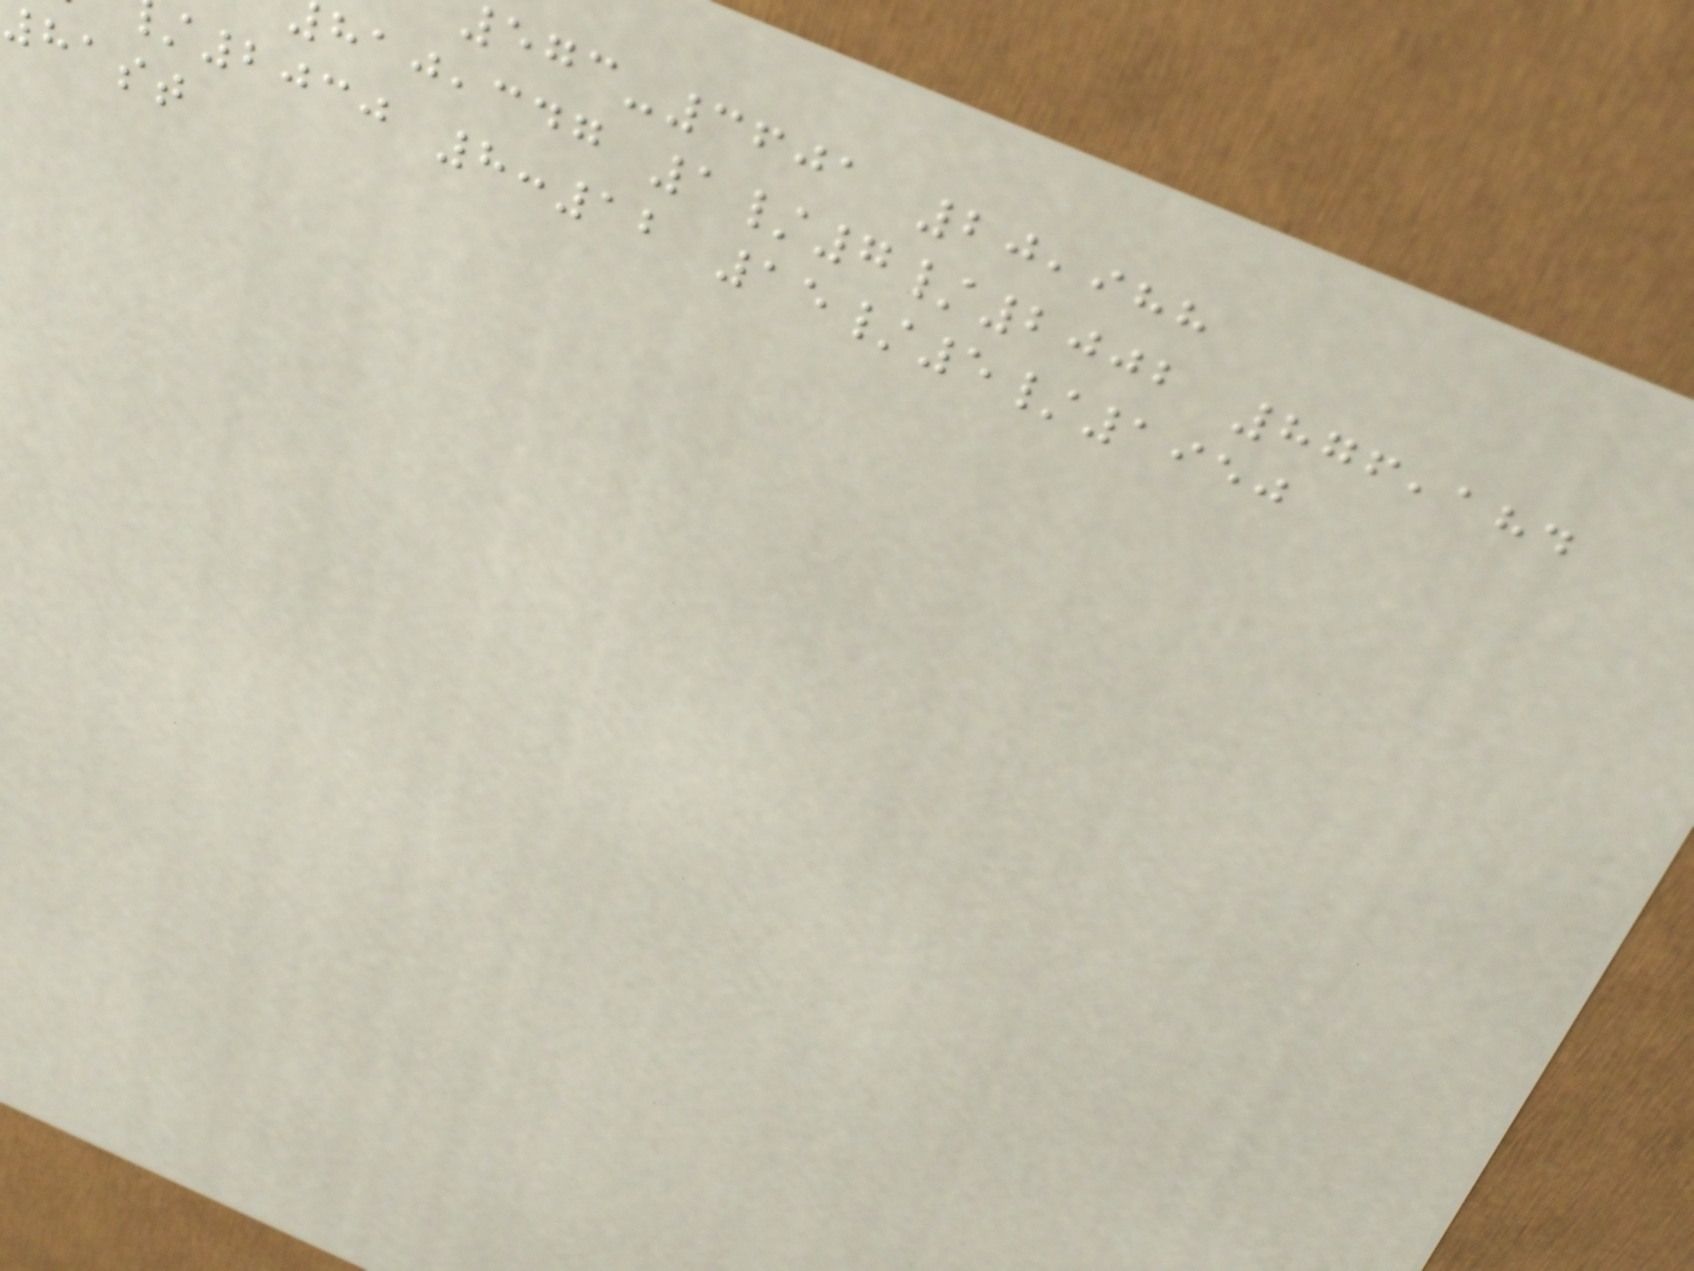-3601 20,988
,cdg 1/7/2002 876,184
2030 8:12 15/5/1950
81st
